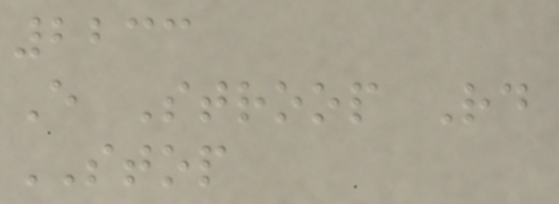2233
E Stroop Rd
STOP
